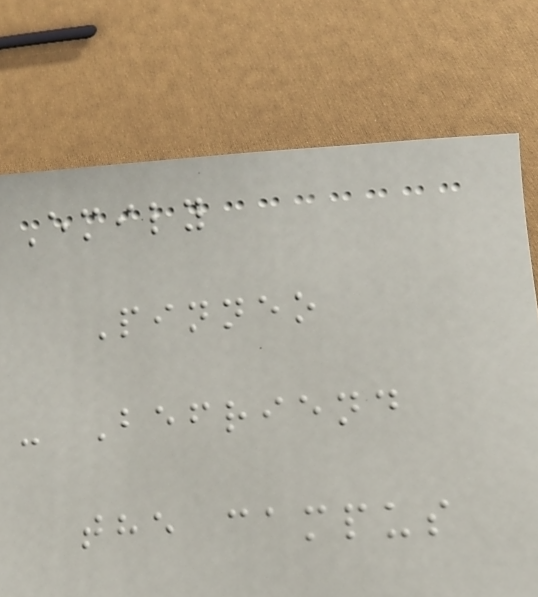Emily
Pinneo
- Befriend
the campus
